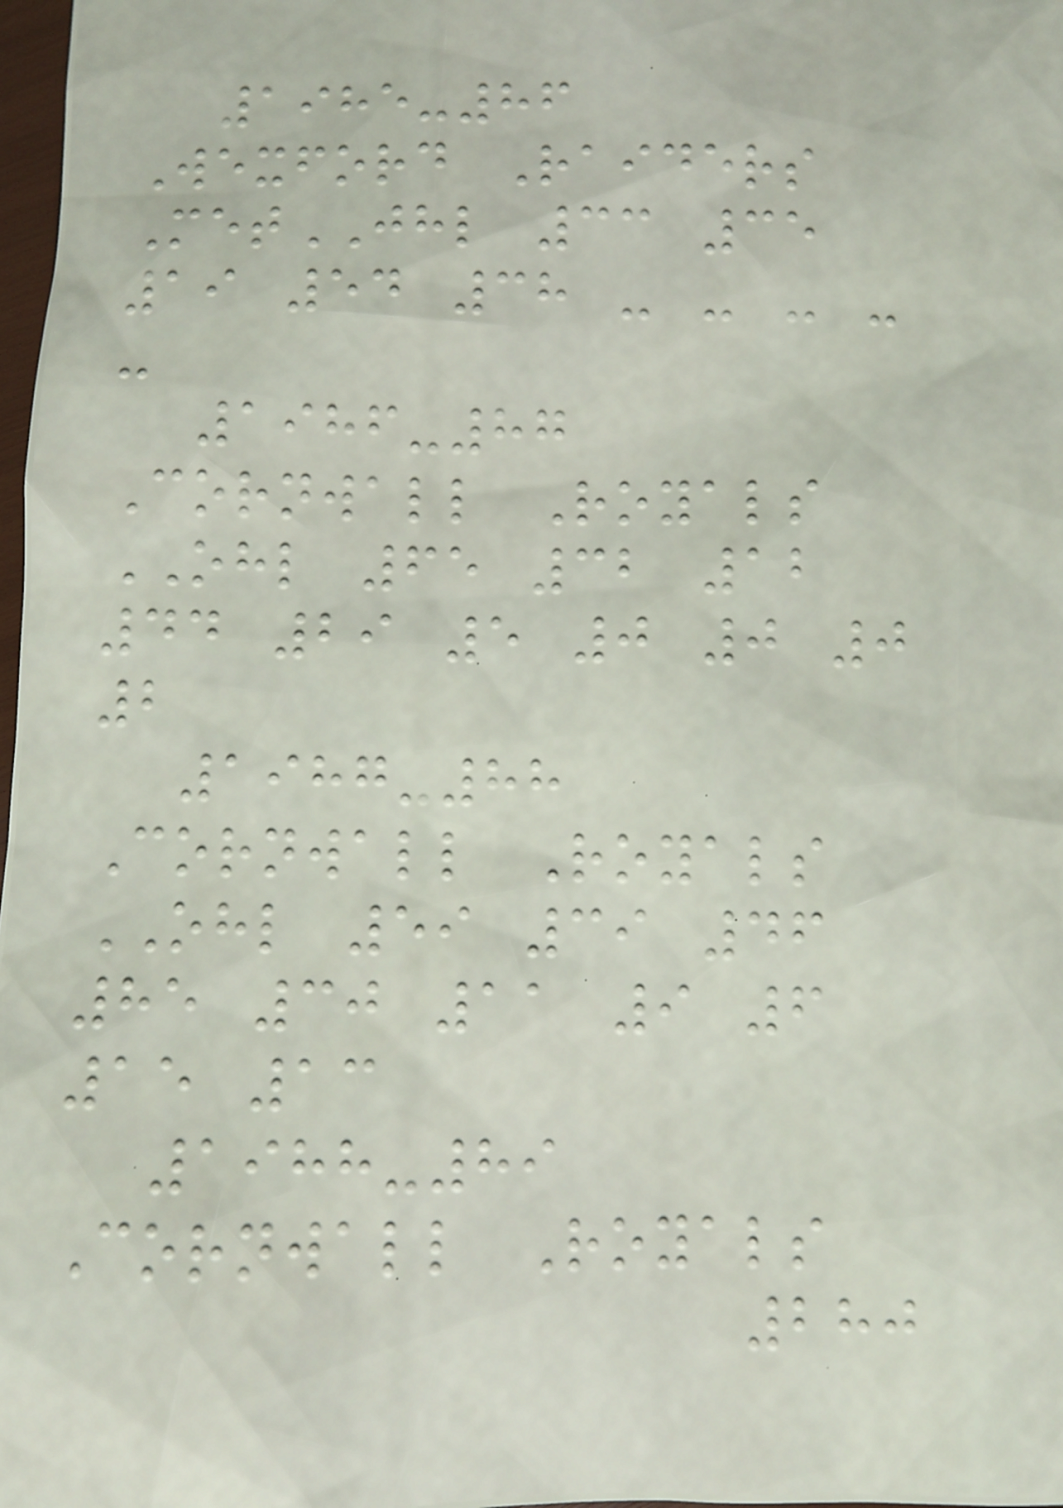1985-86
Wexford Raiders
MetJHL 33 35
19 54 38 - - - -
-
1986-87
Cornwall Royals
OHL 65 32 12
44 29 5 0 0 0
2
1987-88
Cornwall Royals
OHL 59 39 46
85 30 11 9 6
15 13
1988-89
Cornwall Royals
280
